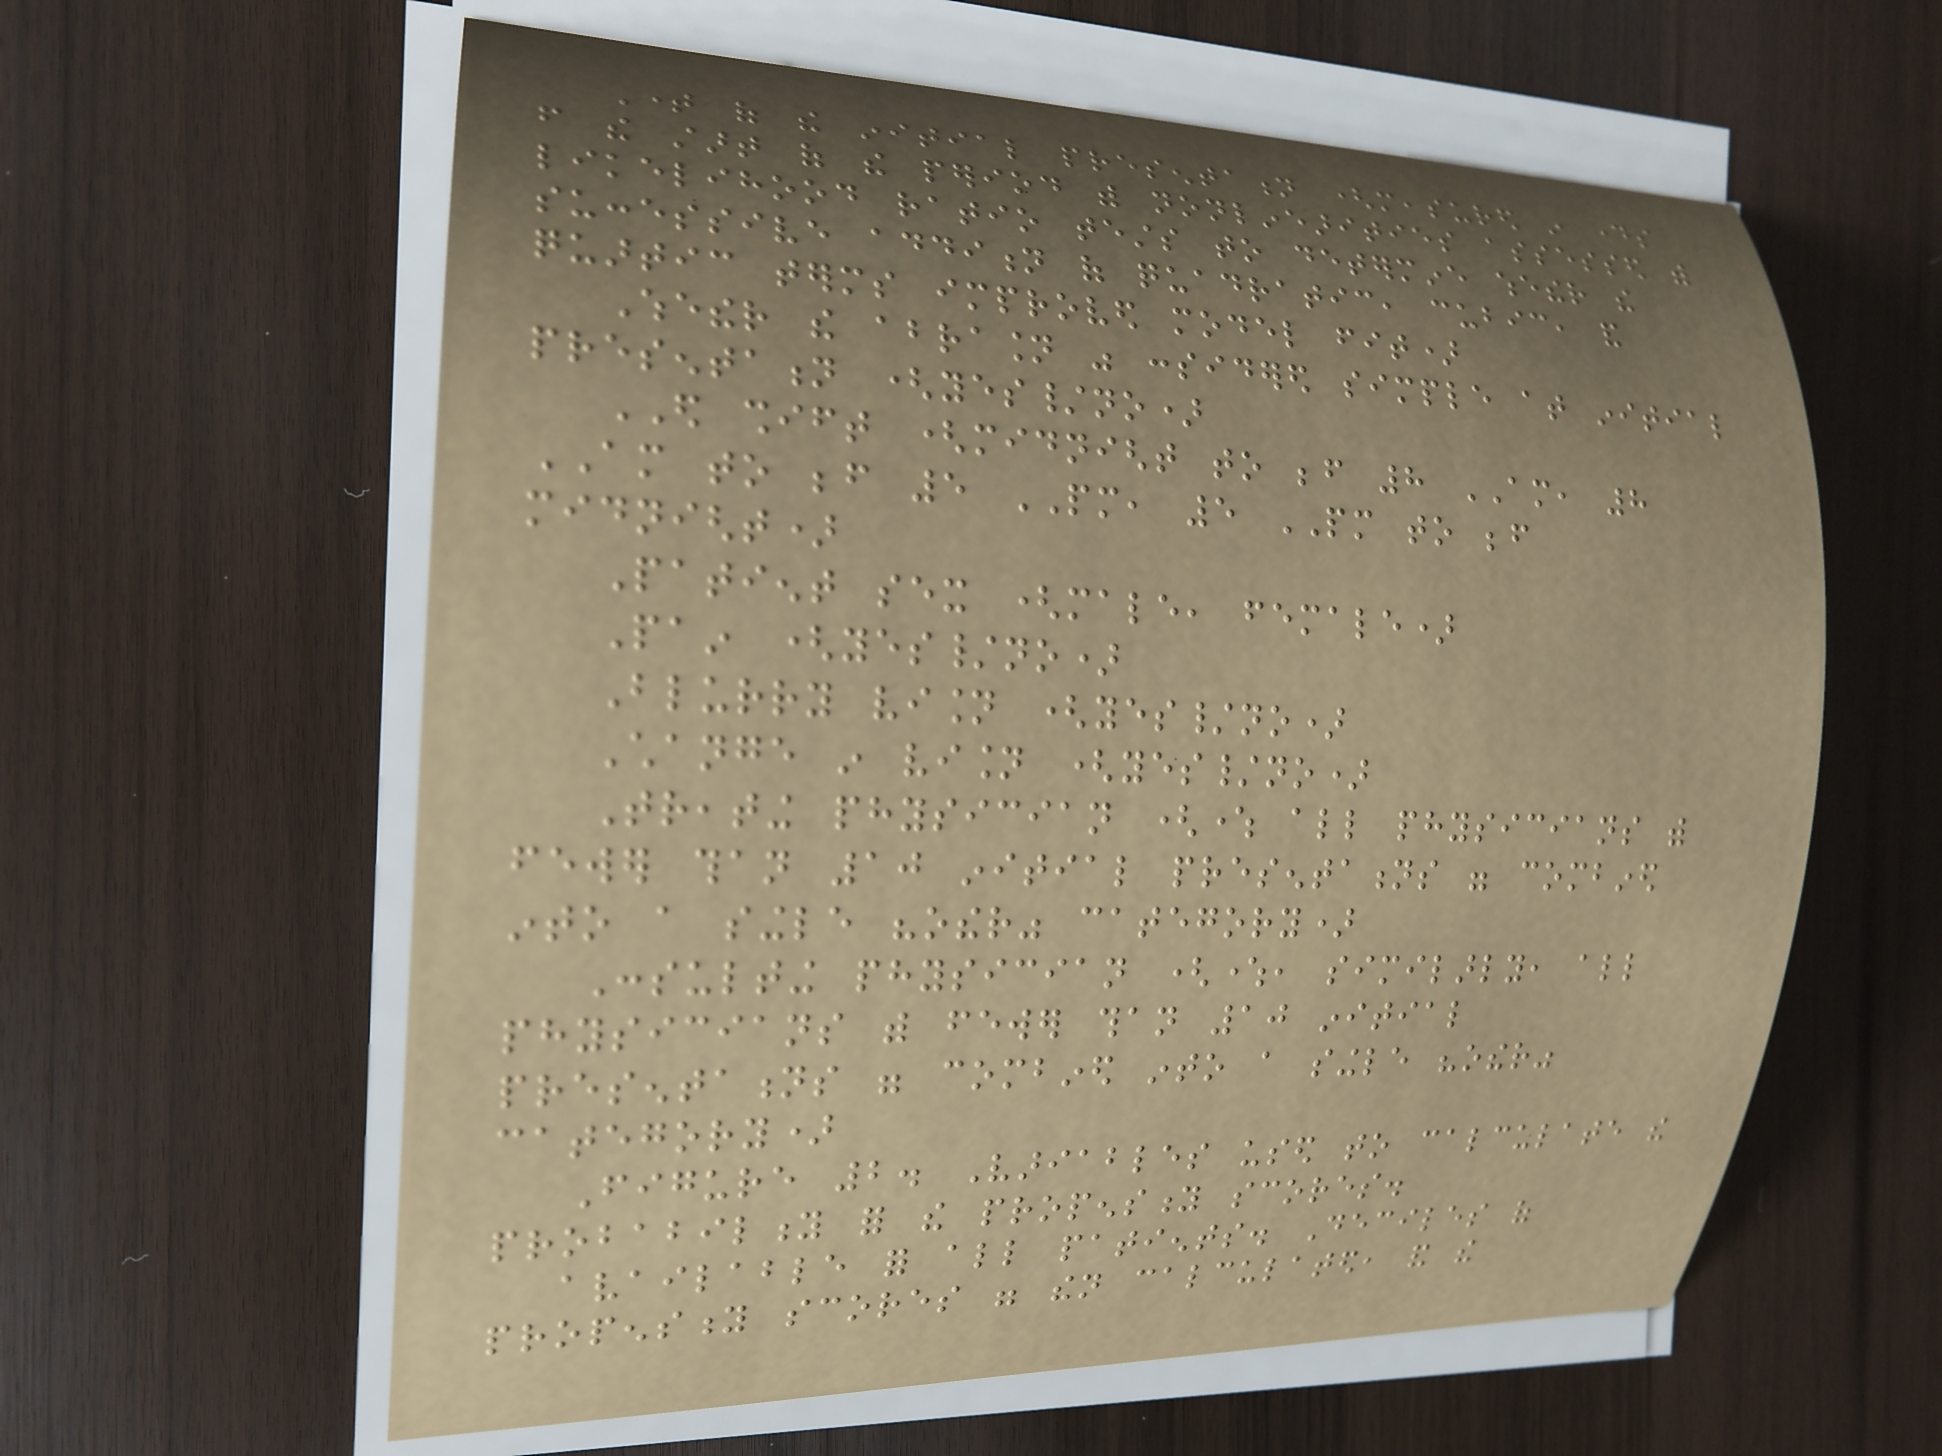Time of the initial presentation (measured in days
from the start of the period with nonlinearities assessed with
likelihood ratio tests to determine whether the
successive addition of quadratic, cubic, and
quartic terms improved model fit)
Whether the abrasion was considered simple at initial
presentation (yes/no)
ED shift (midnight to before 8 AM, 8
AM to before 5 PM, 5 PM to before
midnight)
Patient sex (male, female)
Pain (yes/no)
Blurry vision (yes/no)
Change in vision (yes/no)
Treating physician (where all physicians with
fewer than 10 initial presentations were combined
into a single "other" category)
Consulting physician (where, similarly, all
physicians with fewer than 10 initial
presentations were combined into a single "other"
category)
Figure 2. Variables used to calculate the
probability for the propensity scores.
available for all patients. Deciles of
propensity scores were then calculated, and the
